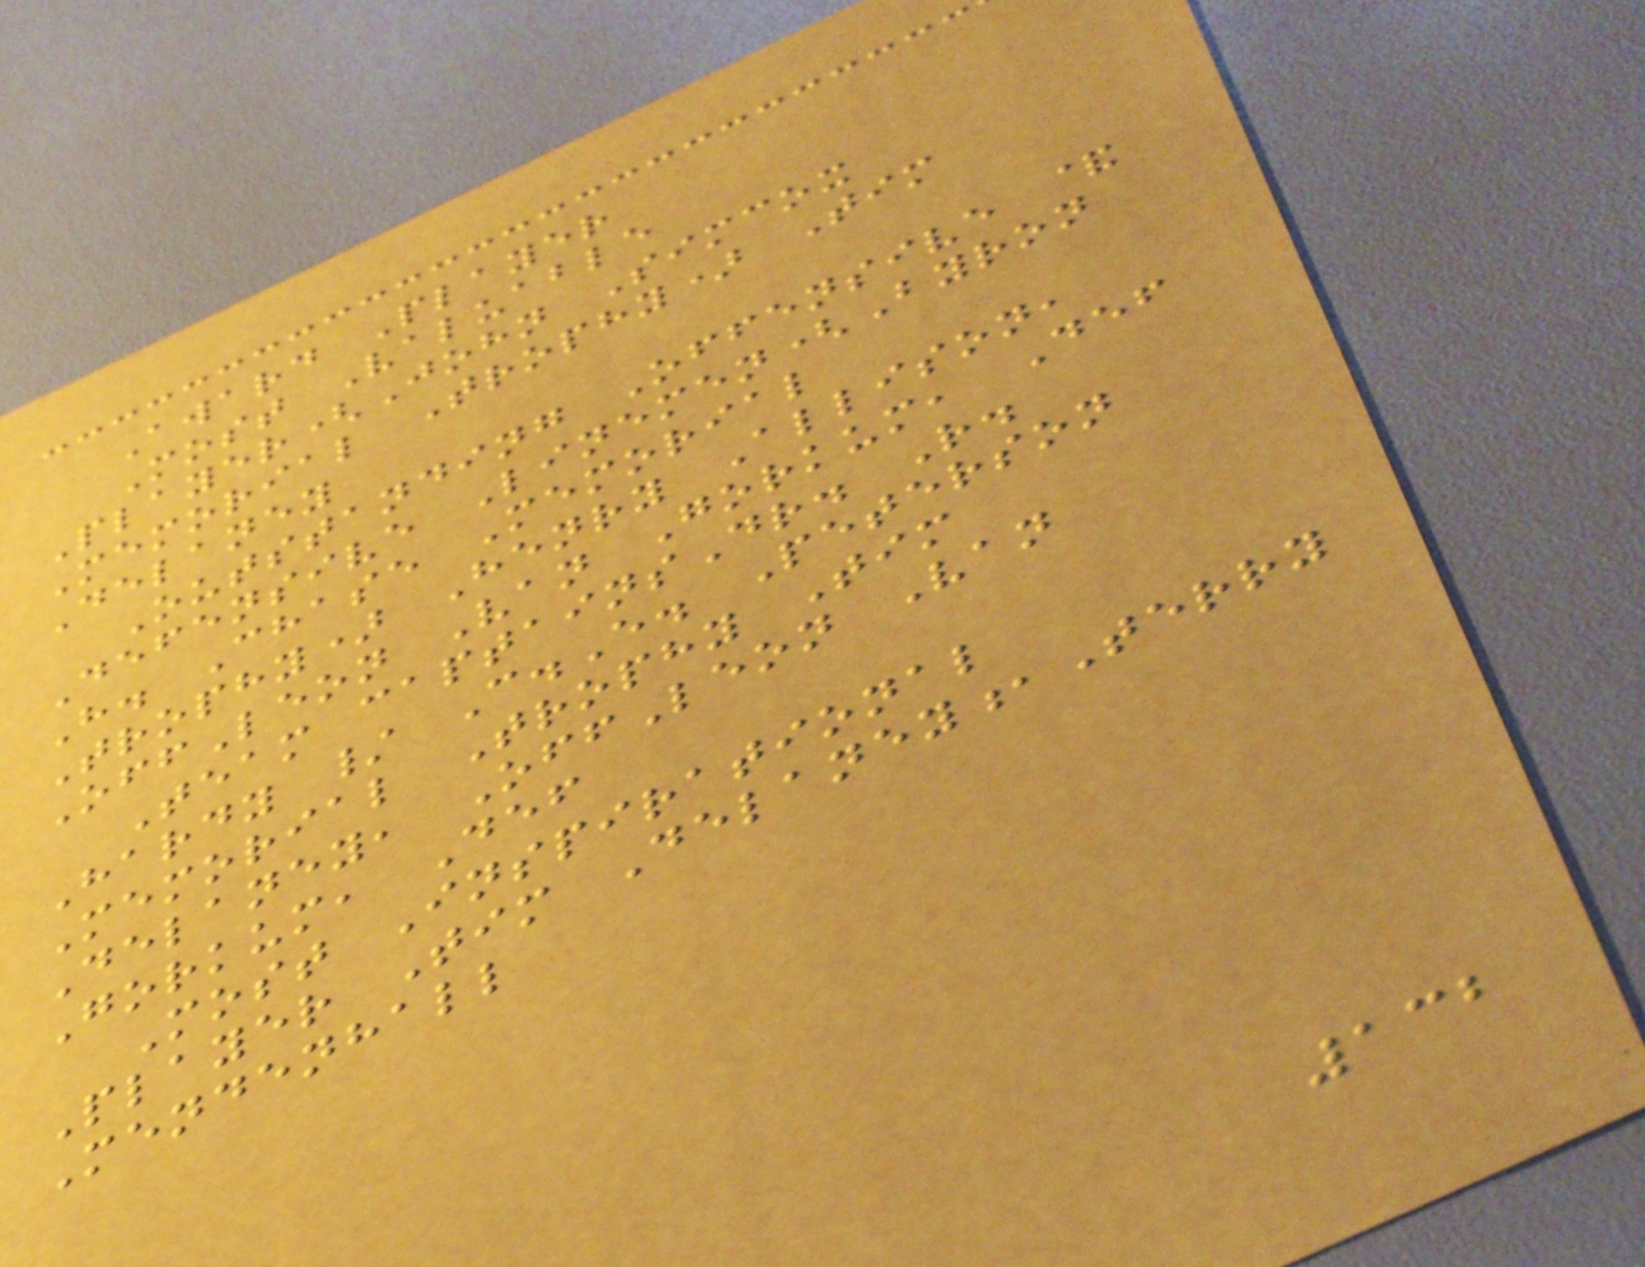Award Player
Most Valuable
Player(John Simcox
Memorial Trophy) Tim
Delaney
Outstanding Offensive &
Defensive Linemen(Byron
H. Chase Memorial
Trophy) Henry Allison,
OffLeon Van Gorkum, Def
Team captainsDr. R.
Hardy / C.E. Peterson
Memorial Trophy Tim
Delaney, OffLeon Van
Gorkum, Def
Most Inspirational
Player Tim Delaney,Terry
Mendenhall
132
